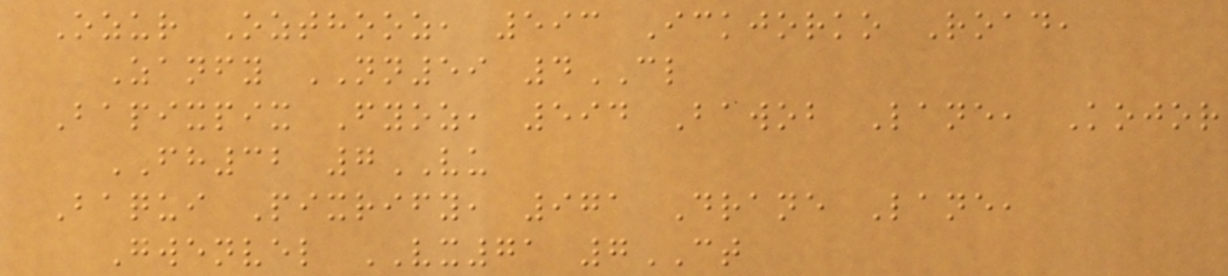Ozur Ozthooz, 593 Ickjorko Road,
Zanfy NN59 4CL
Bapixpix Fyoz, 594 Bawob Lane, Kojor
FH32 7VU
Baqui Pixrify, 971 Drane Lane,
Gwenvel VX71 7CT
